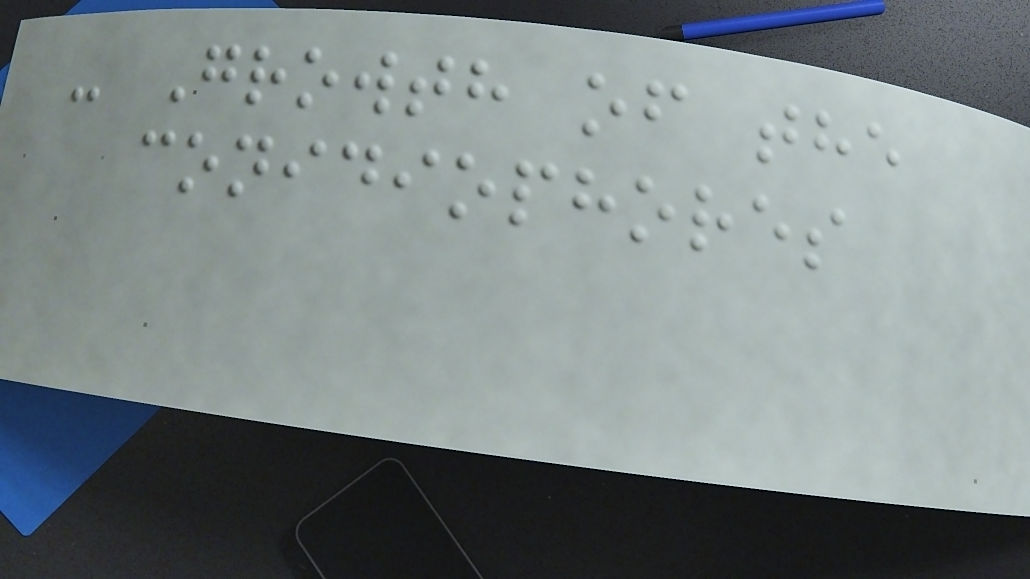- Growth of the
conidiophores
